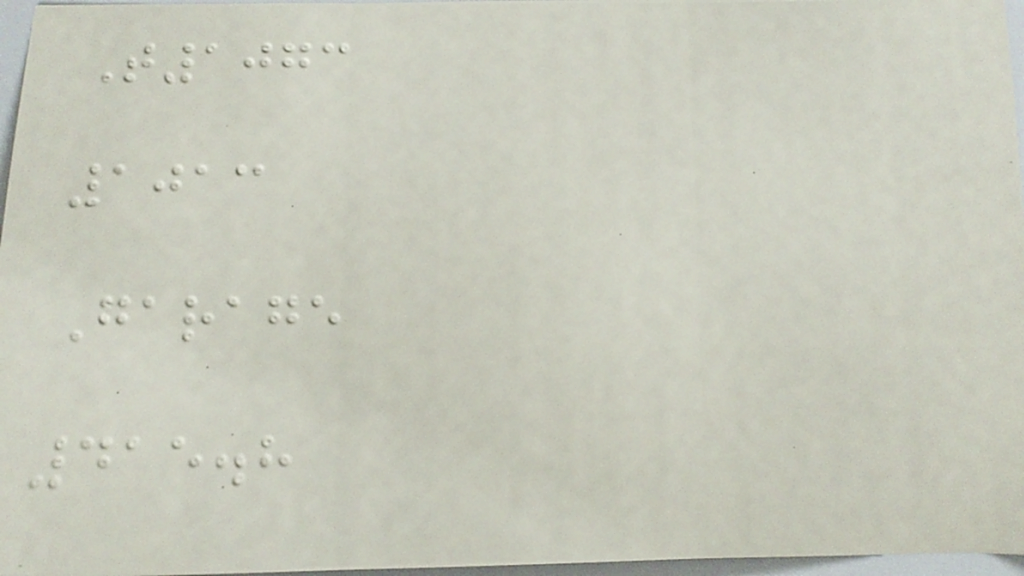T1073
1013
Garage
415.8
